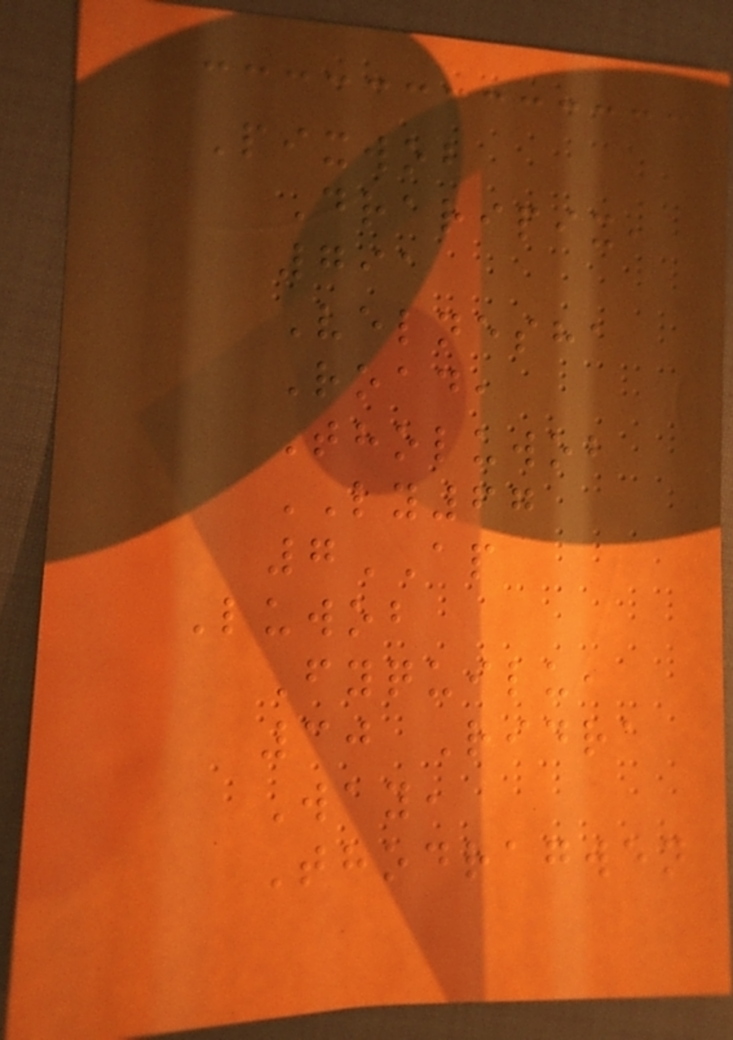Pixwob
Draripix,
791
Velnesha
Road,
Tholuwob
LY67
7AP
Luwob
Fyquilu,
30 Ridra
Way,
Thodragwen
